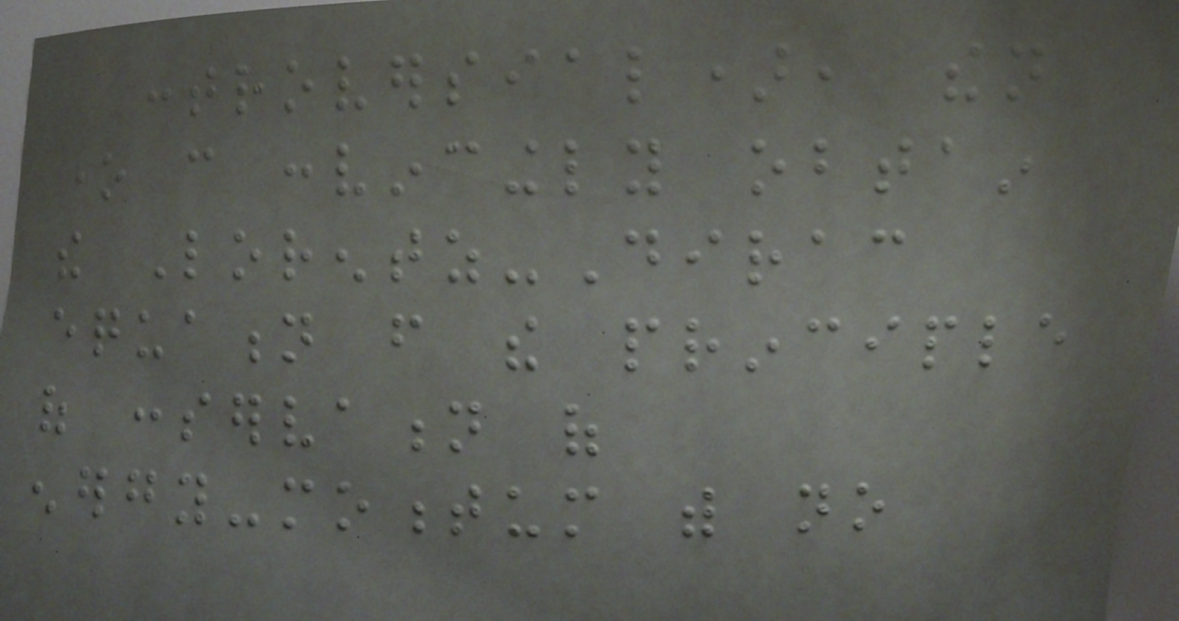controversial), then
one can convincingly obtain
the Lorentz-Dirac
equation from the principle
of conservation of
energy-momentum with no
